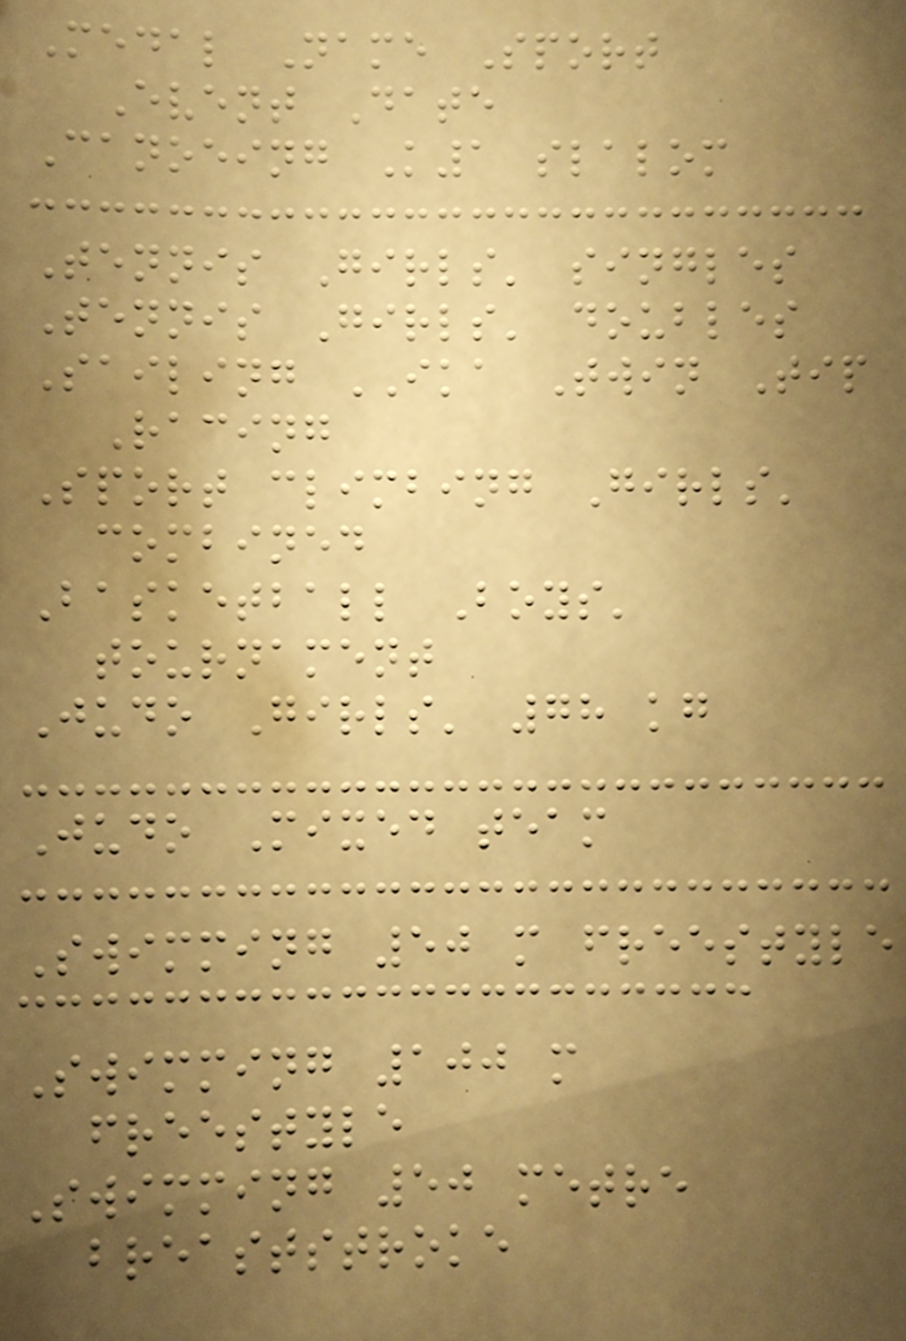Medal Name Sport
Event Date
Canoeing K1 slalom
Tennis Girls' singles
Tennis Girls' doubles
Sailing IKA Twin Tip
Racing
Sport climbing Girls'
combined
Basketball Boys'
tournament
Judo Girls' 78 kg
Judo Mixed team
Swimming 50 m freestyle
Swimming 100 m
freestyle
Swimming 50 metre
breaststroke
